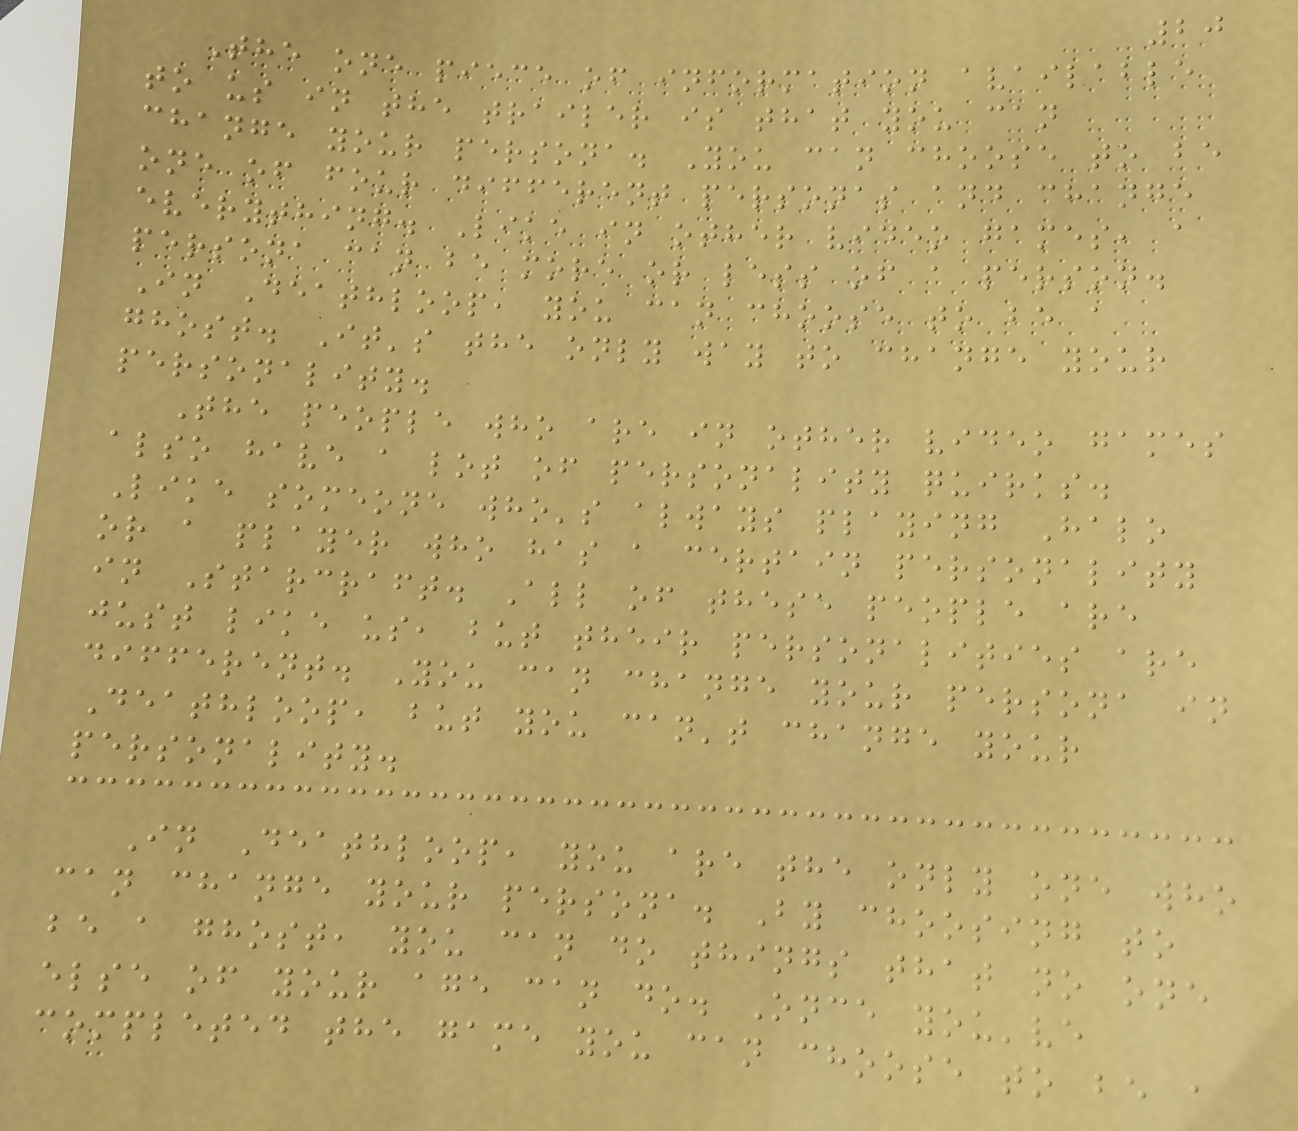20
The one piece of information available
to us in the trailer is that you can
change your persona. You can choose to be
one of four different personas and change
everything. Like in other video games, a
persona can be more or less of a person.
In Deathloop, you can choose to be a
ghost. It's the only way to change your
personality.
The people who are in other video games
also have a lot of personality quirks.
Like someone who's always playing Halo
or a player who has a certain personality
in Starcraft. All of these people are
just like us, but their personalities are
different. You can change your persona in
Deathloop, but you can't change your
personality.
In Deathloop, you are the only one who
can change your persona. By choosing to
be a ghost, you can do things that no one
else of your age can do. Once you've
completed the game you can choose to be a
